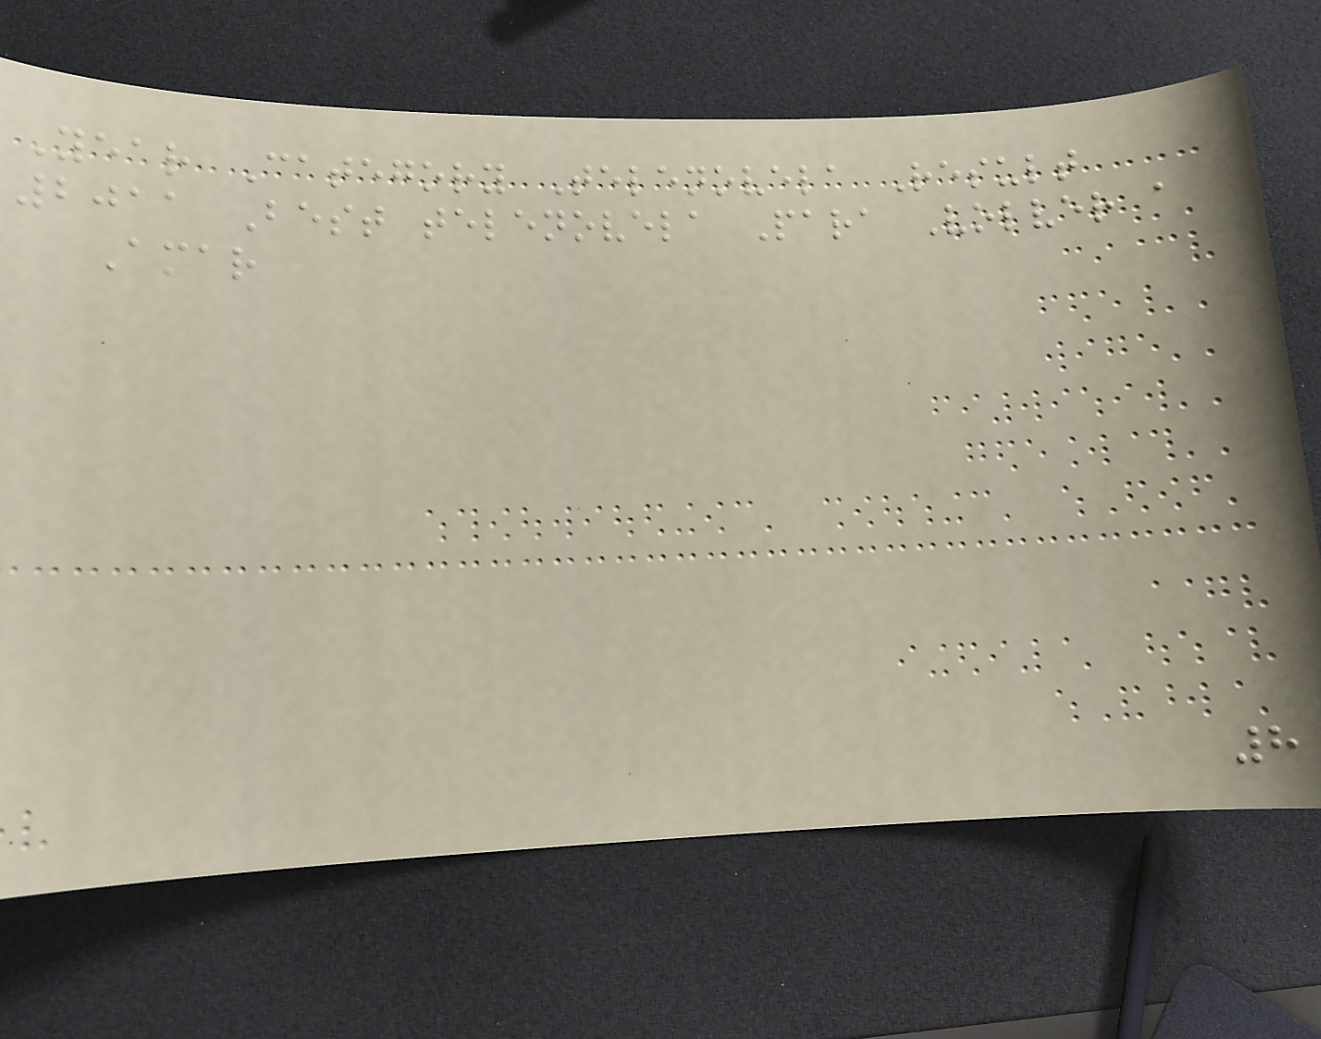Year Category Telenovela Result
2011 Best telenovela Para Volver a
Amar
8
